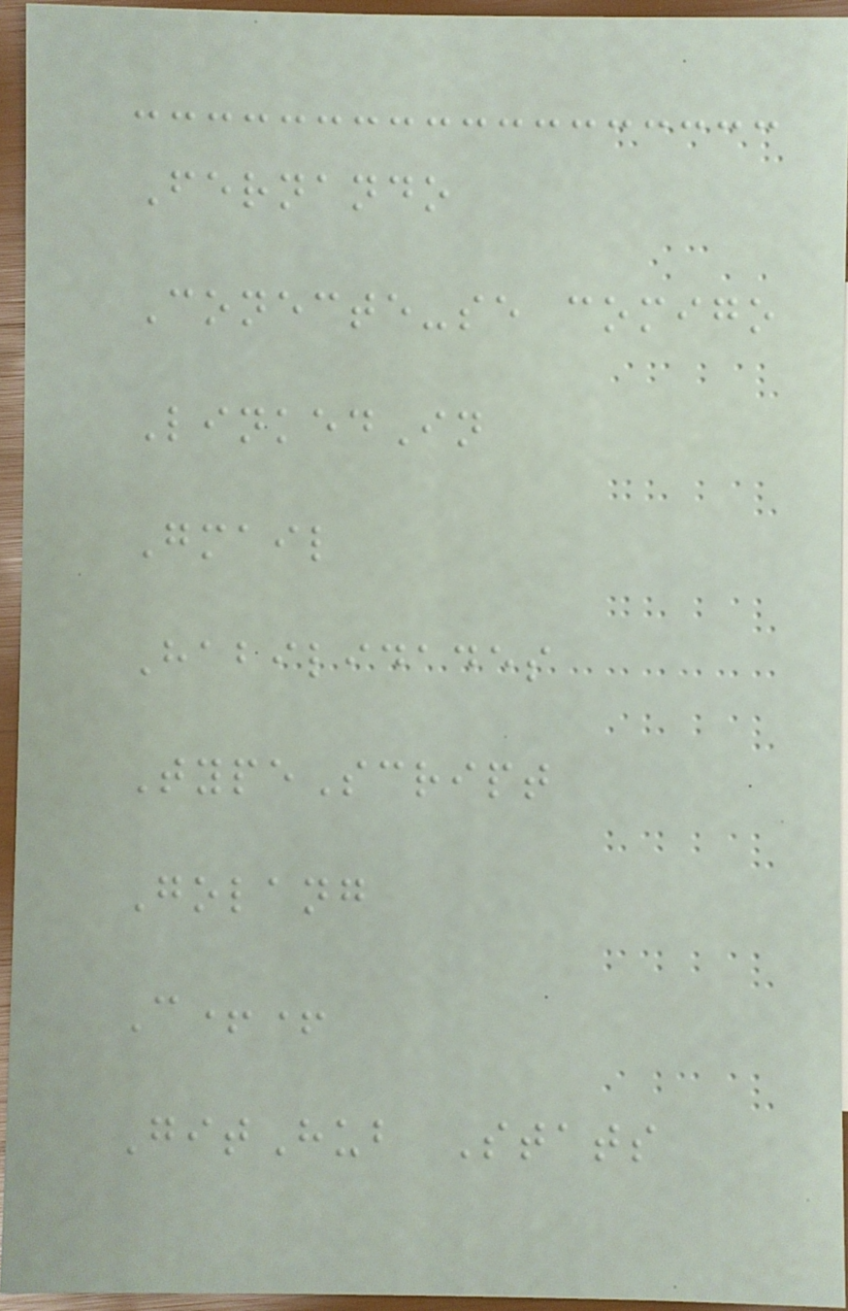Fernando
Conecte-se comigo
LinkedIn
Gmail
Habilidades
TypeScript
Golang
C++
GitHub Stats
